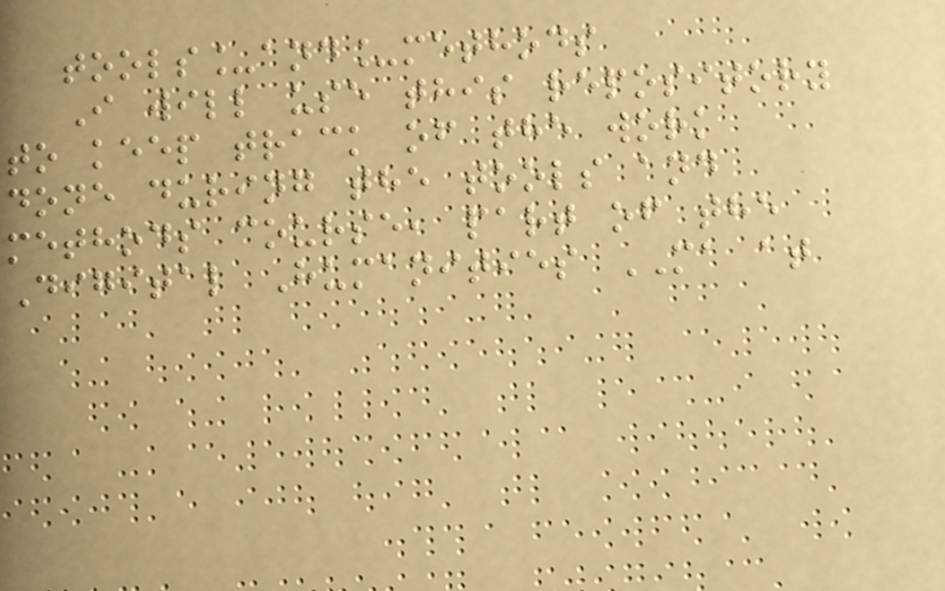tools_and_methods
I will use this repository
to keep track of the work
done during the tools and
methods course, part of the
Digital Humanities MA at
